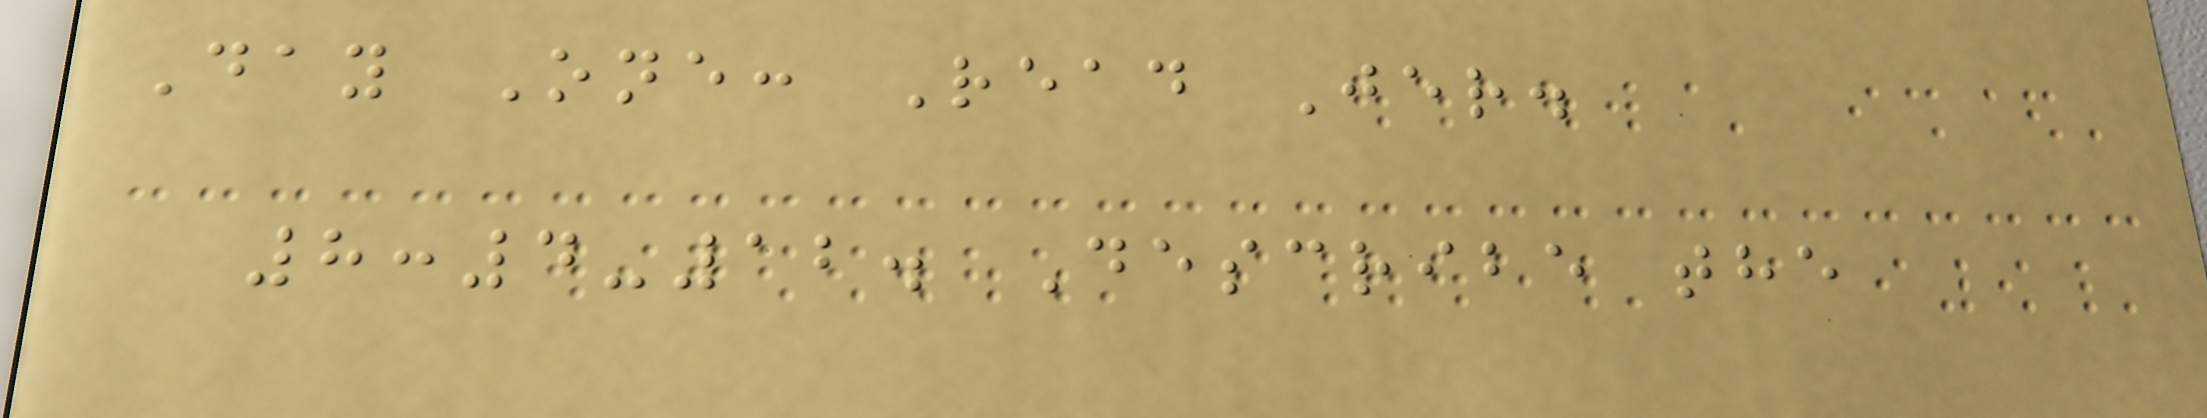Day One: Read Jer.
8:4-12. Describe the
